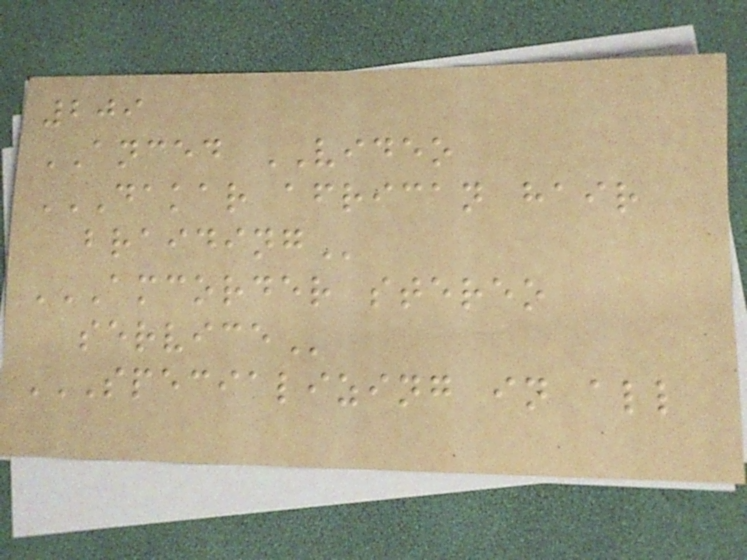209
ANCED VIDEO
DAKAR AFRICAN HAIR
BRAIDING
AMCORDER STEREO
SERVICE
SPECIALIZING IN ALL
